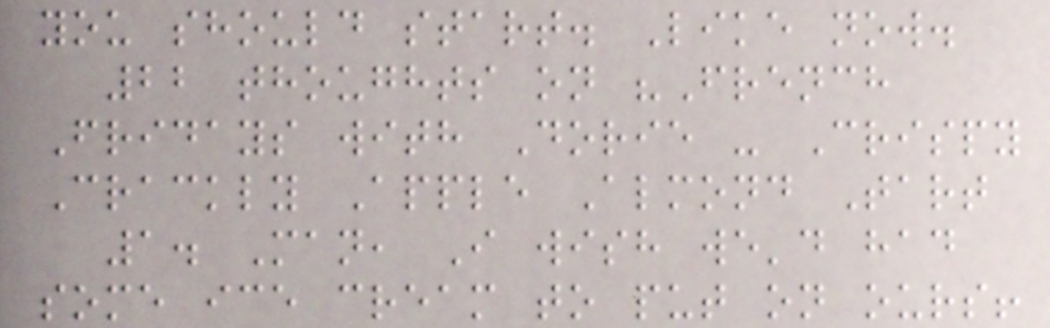you should start. Like now.
22 thoughts on "French
Fridays with Dorie - Crispy
Crackly Apple Almond Tart
1. Man, I wish we'd had
some ice cream to put on ours!
